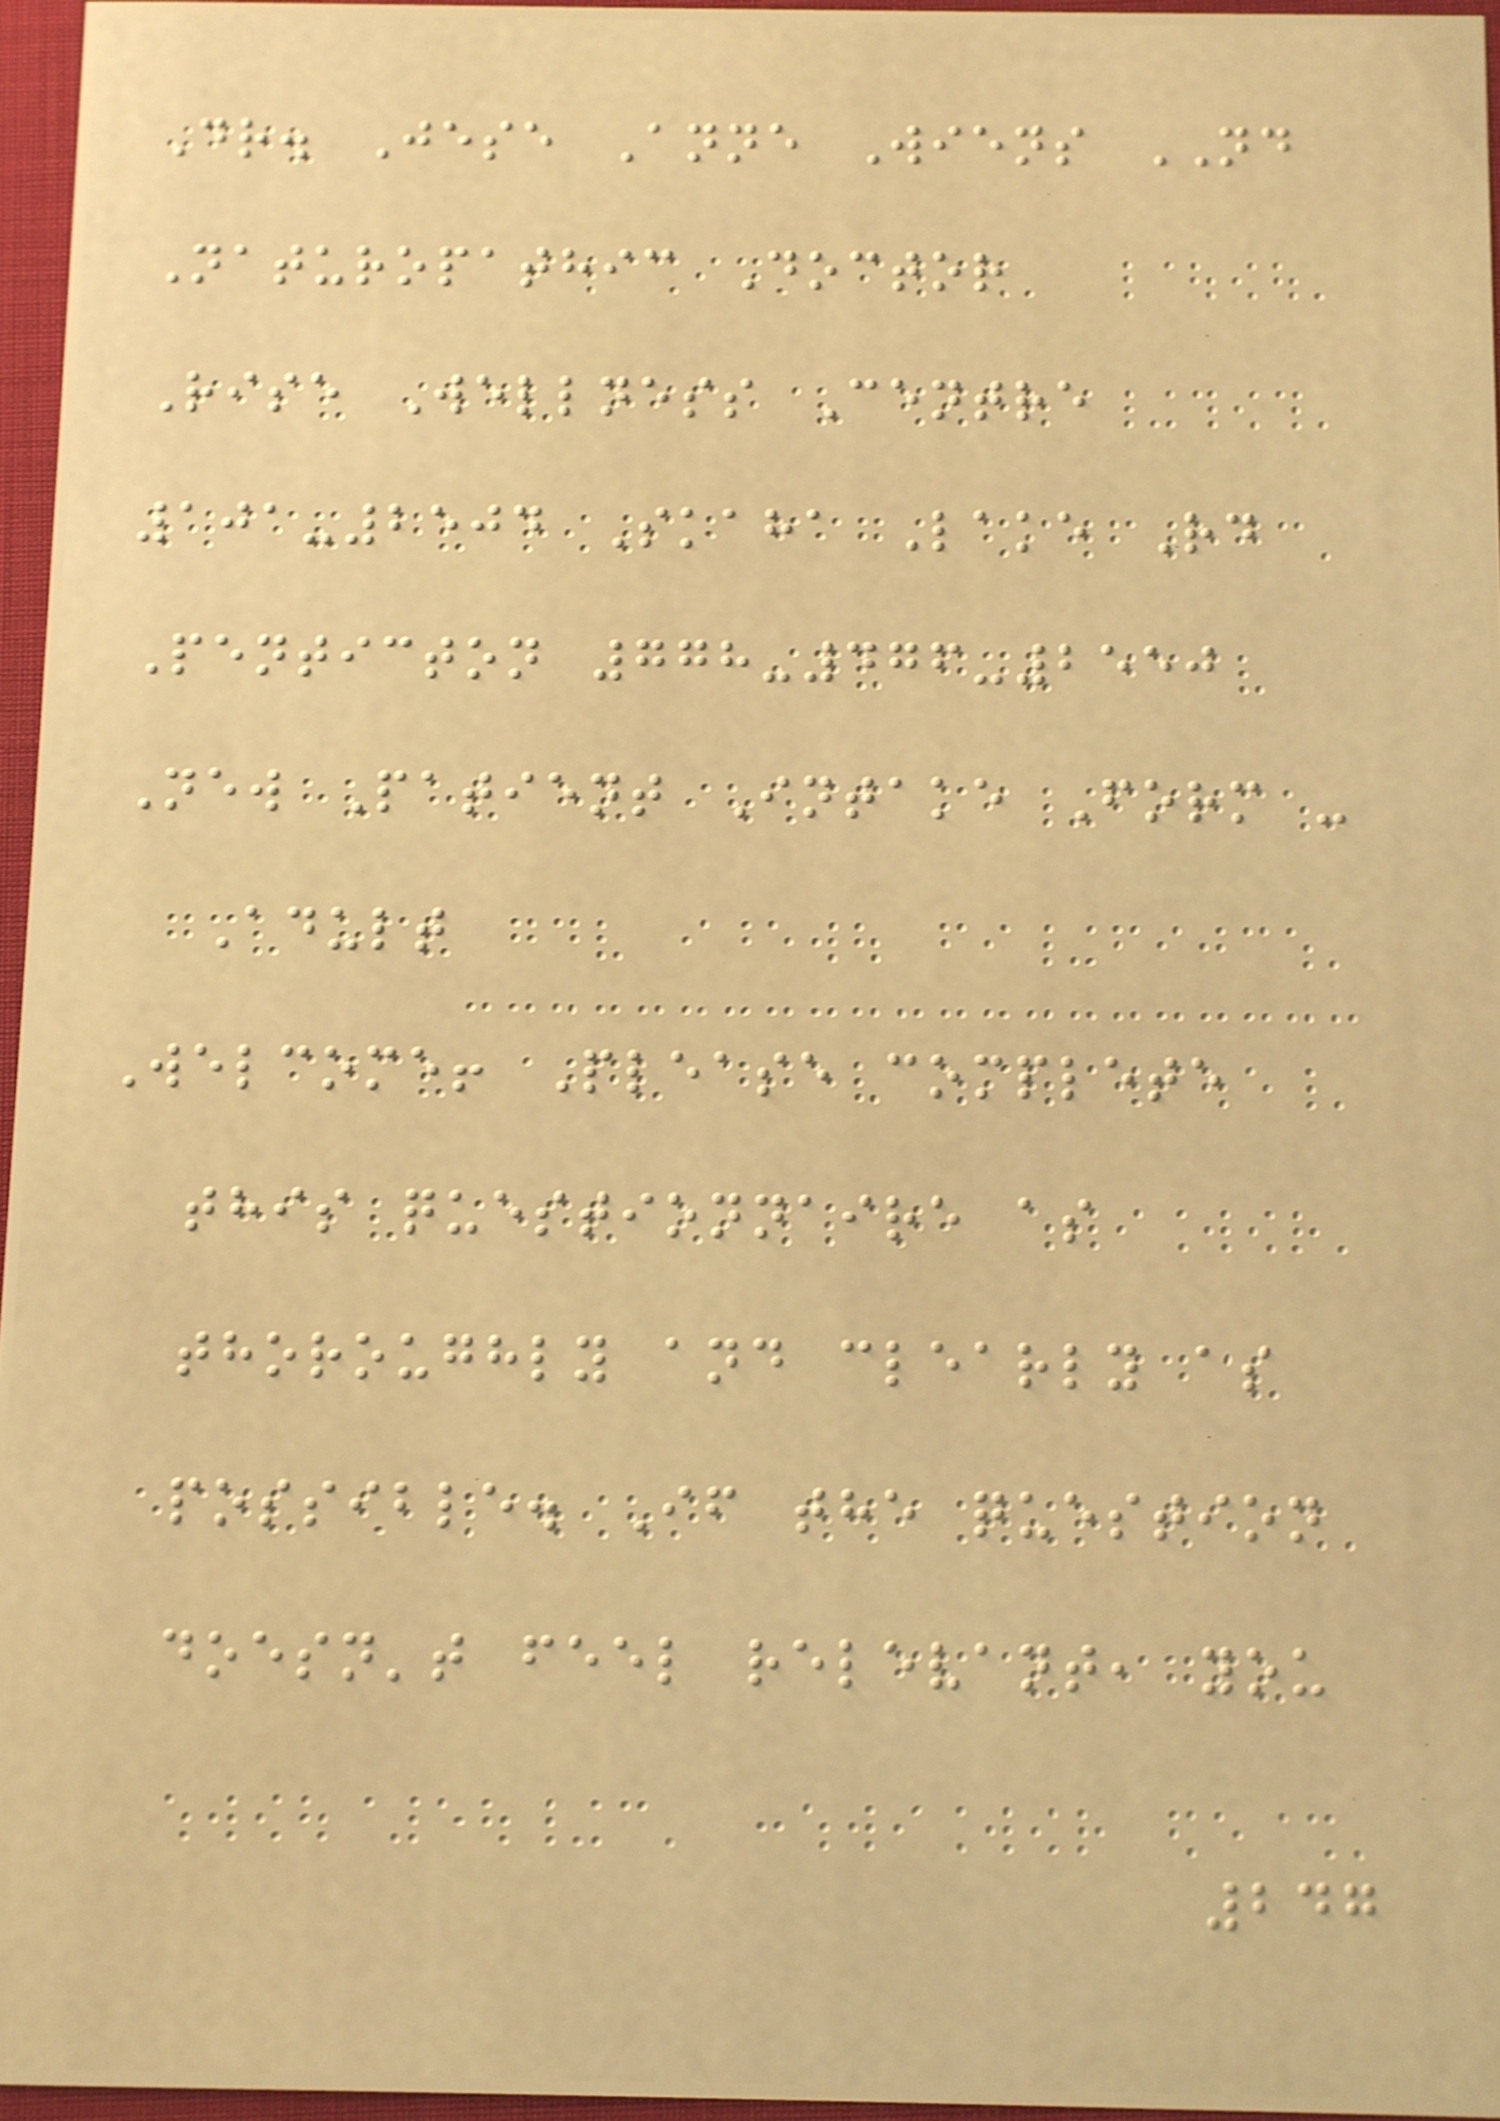Dr. Jese Anne Wiens ND
Naturopathic Doctor
Rise Wellness Centre
101-2504 Skaha Lake Rd
Penticton 778-476-2550
New Patient Intake Form -
Adult
Welcome! Please complete
this questionnaire as
thoroughly and clearly as
possible. If the question
doesn't feel relevant, you
247
